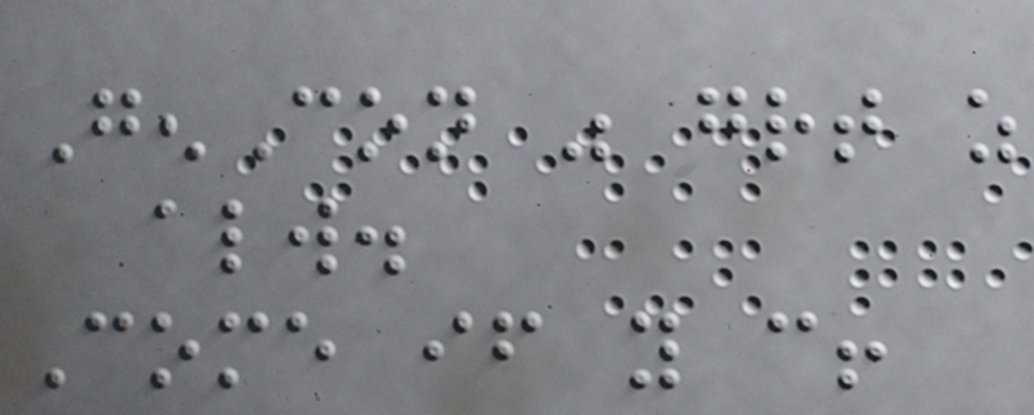GenCon was great as
always.
Come if you can!
